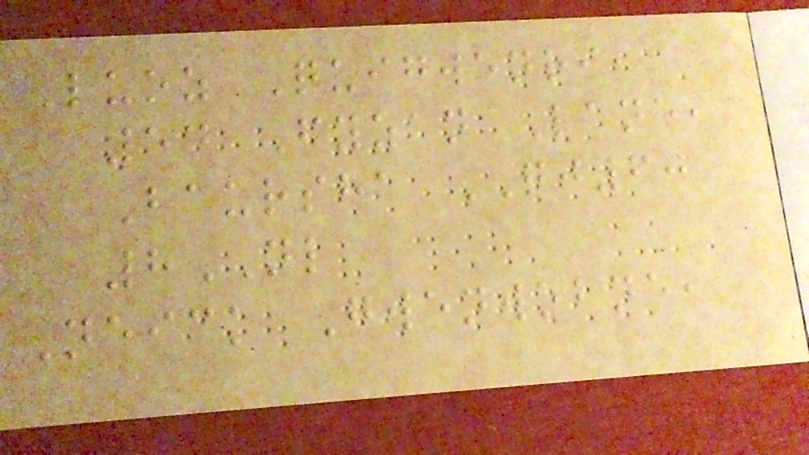Luoz Quigwenri,
54 Fyzan Lane,
Baursha QJ60
8NL
Neick Gwenwobne,
